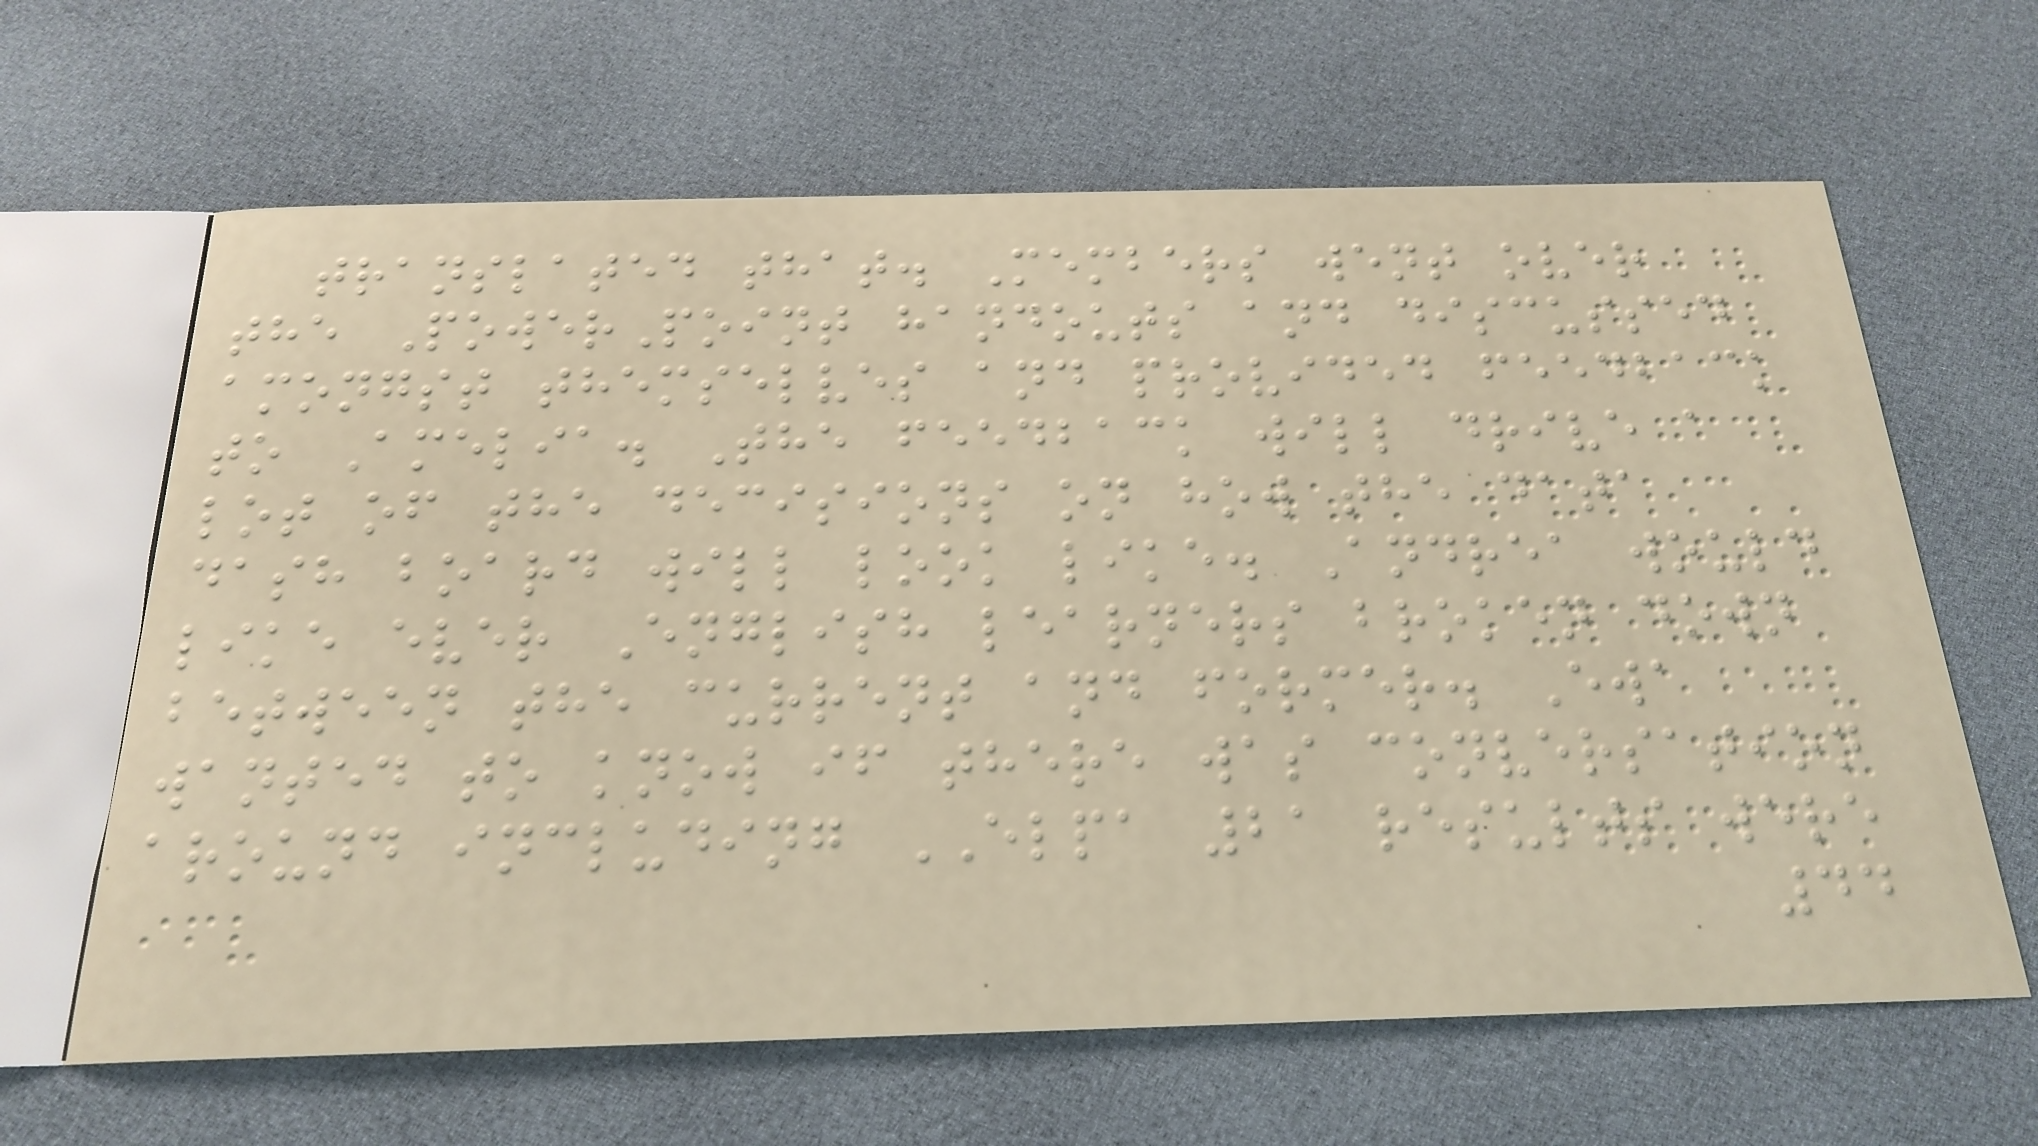translated that. Members went over
the PowerPoint handouts and discussed
amongst themselves and provided feedback
to Amelia. The feedback will drive a
lot of the decisions on how the data
dash board will look like. Andrea would
like ever English learners broken down
between the current and former. Ewa
wanted to know if there was conversation
around including ELPA 21 results were
44
